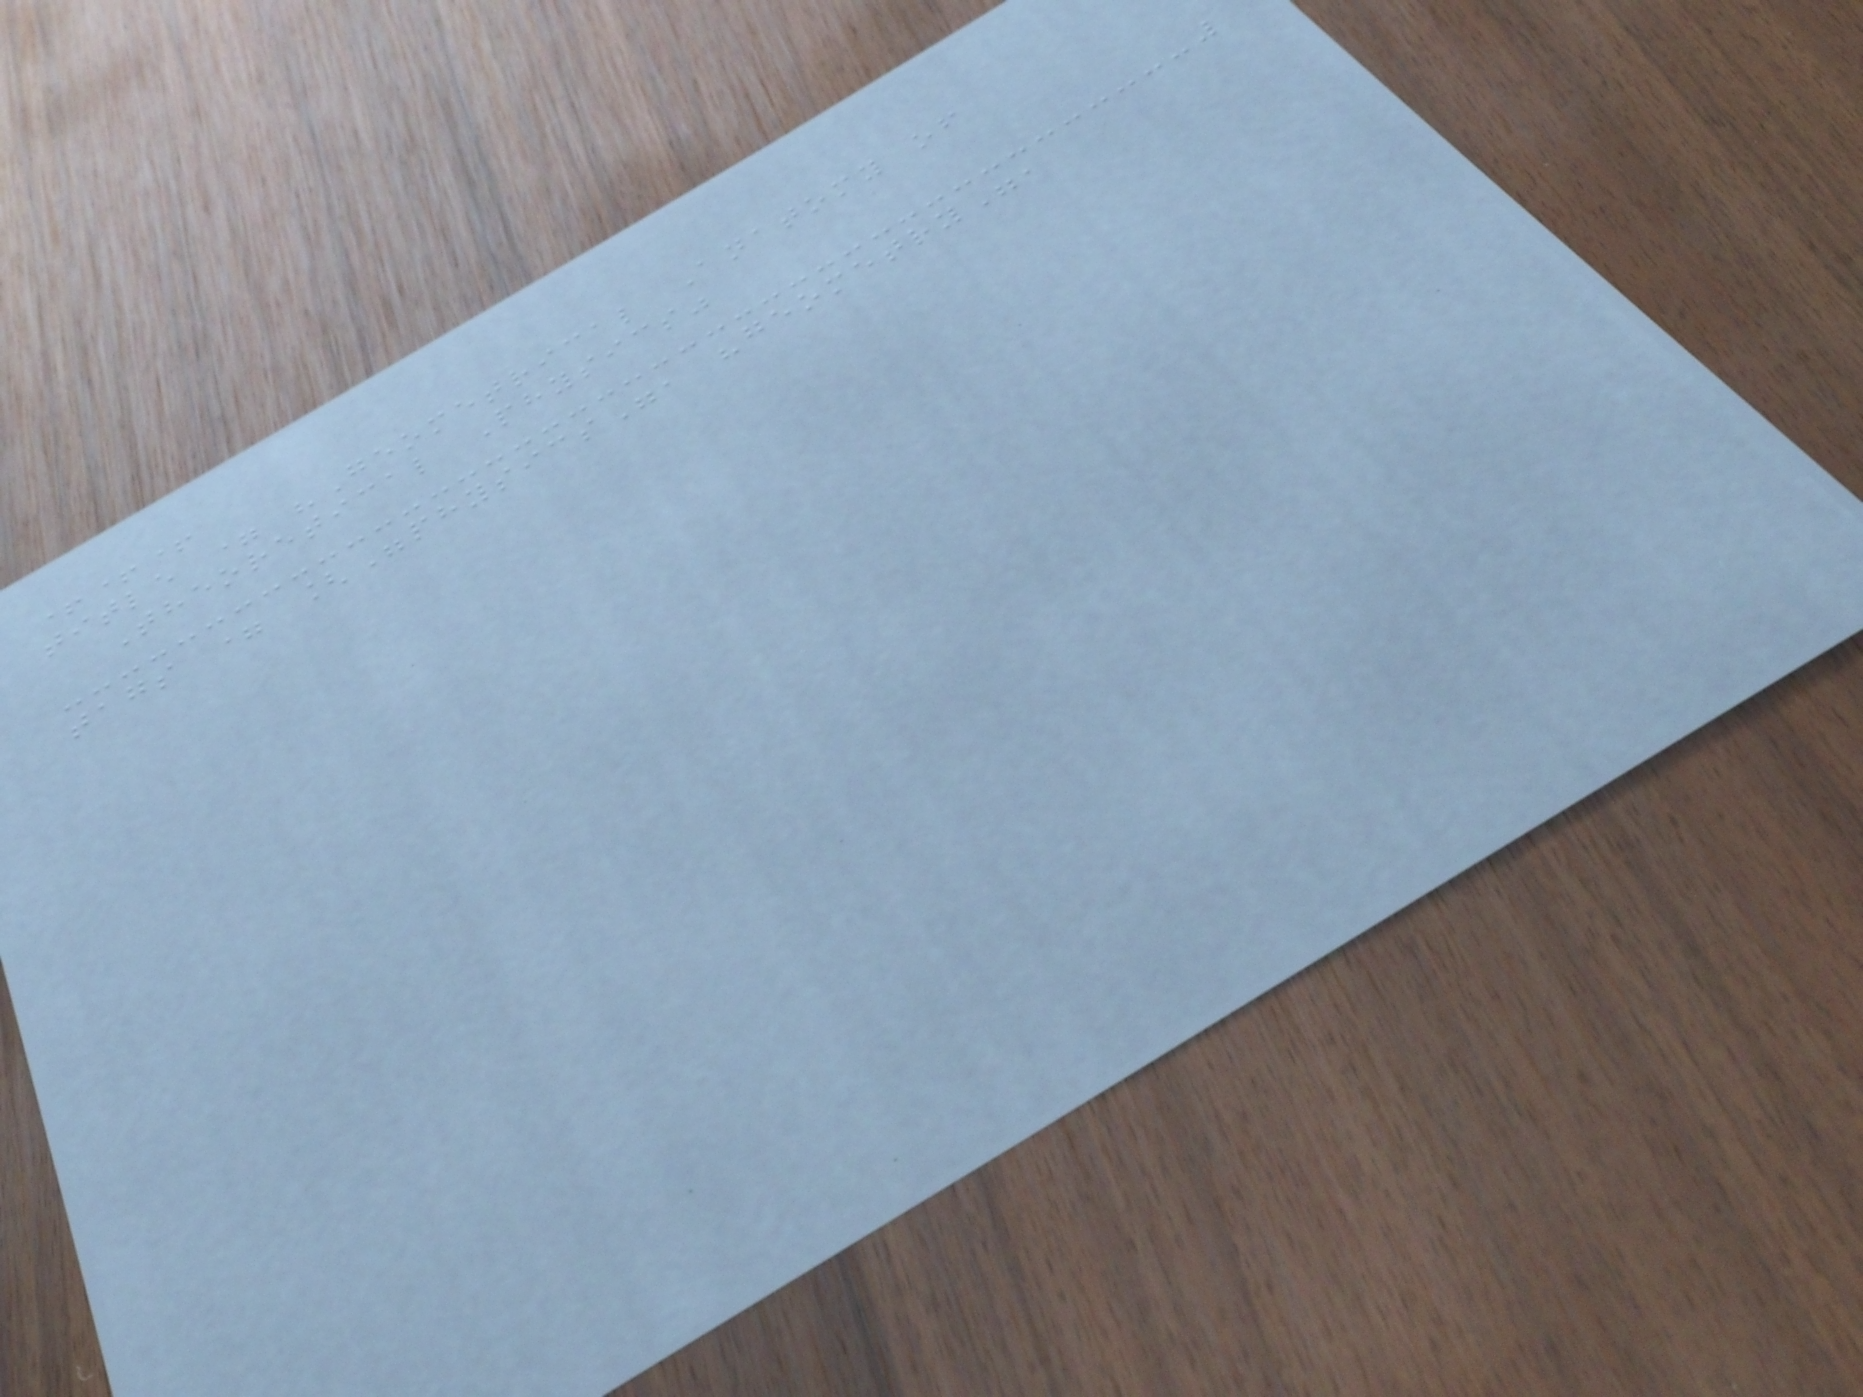+++
title = "Geometrical Anatomy of
Theoretical Physics"
tags = ["physics", "geometry",
